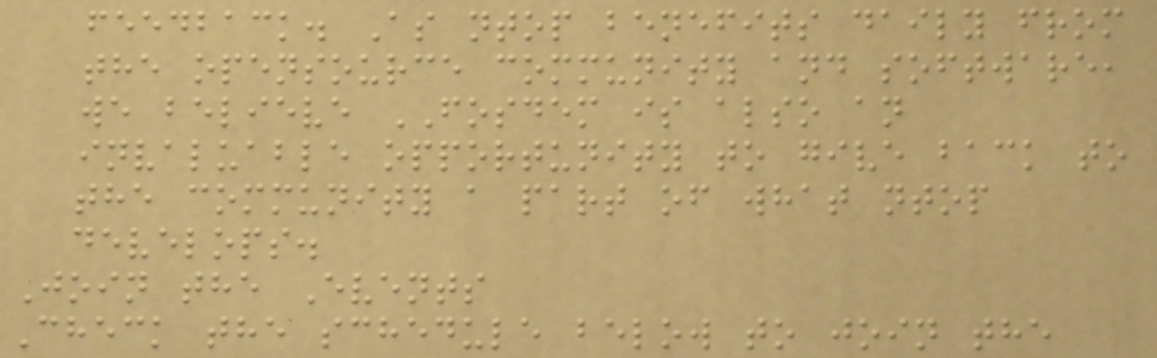feedback. As ntop benefits daily from
the opensource community and software,
we believe FOSDEM is also an
invaluable opportunity to give back to
the community a part of what ntop
develops.
Join the Events
Check the schedule below to join the
